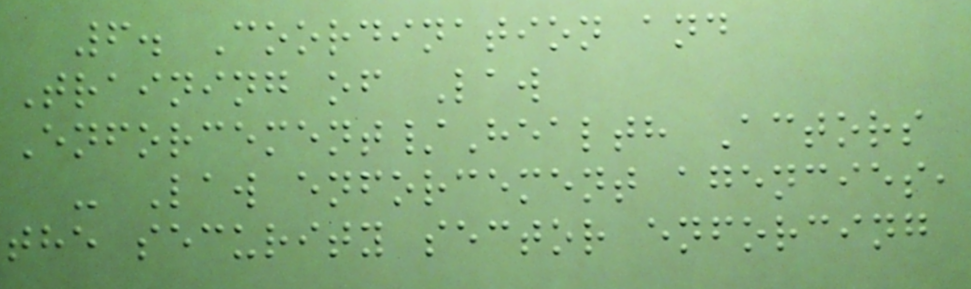6. Coordination and
Training of Law
Enforcement/Health Actors
- Law enforcement agencies,
the security sector enforcing
